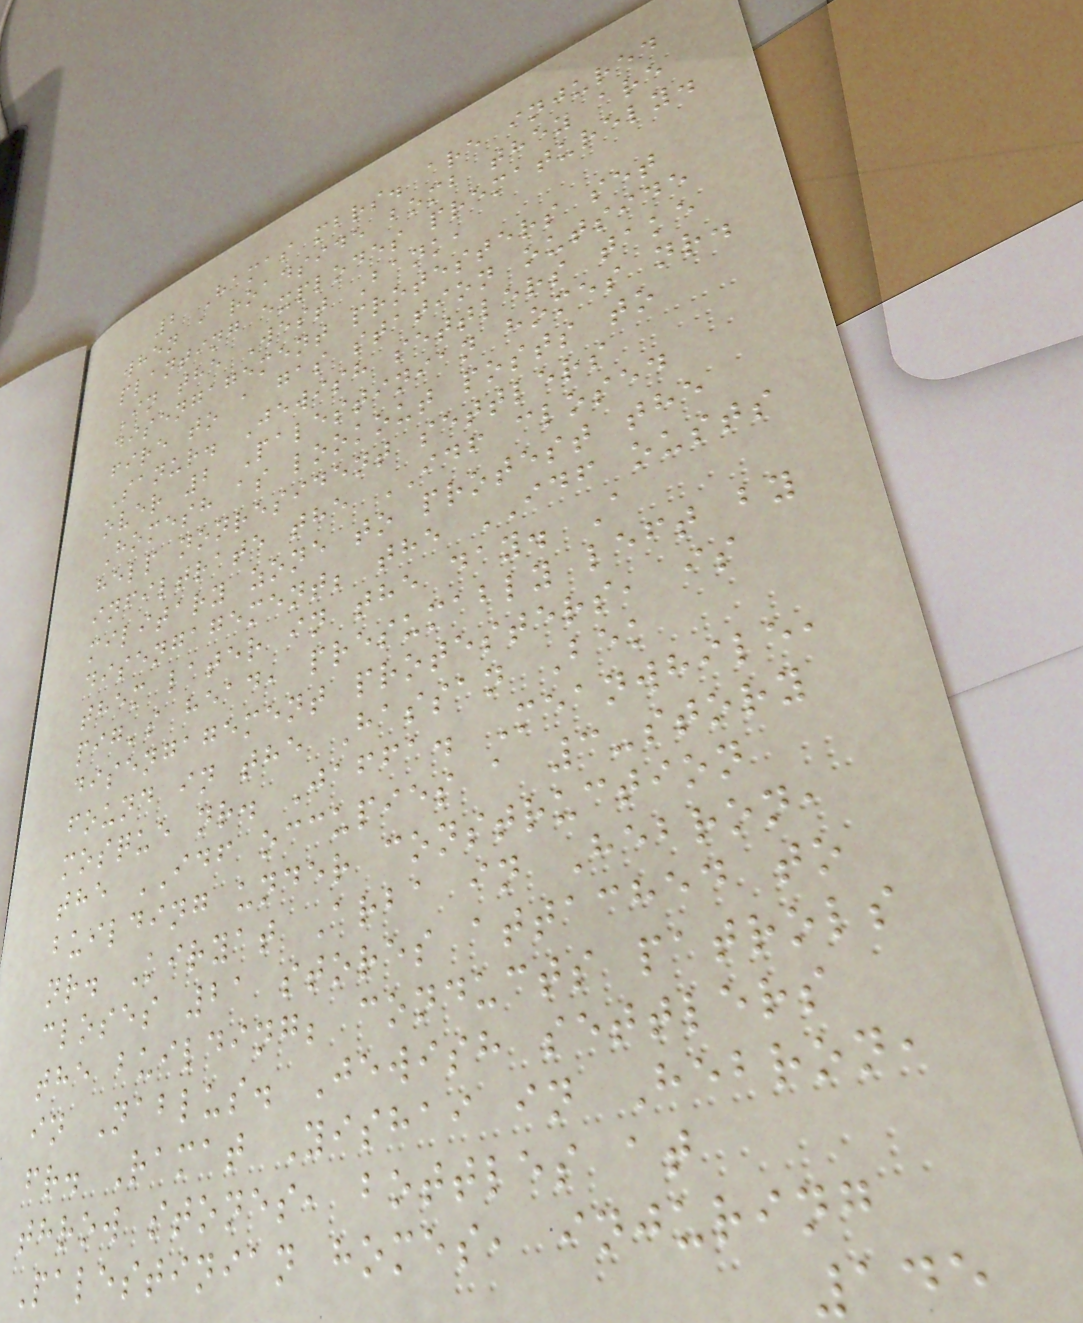2 Hamas mbrs. are injured
when a roadside bomb they are
planting explodes prematurely.
In the West Bank,
disengagement protesters set
fire to a gas station outside
Sanur. Jewish settlers take
over 2 Palestinian homes nr.
Homesh as lookout posts to
help nonresident settlers
infiltrate the IDF closed
military zone to protest the
disengagement; the IDF ousts
them later in the day. A
pig's head, presumably left by
disengagement protesters, is
found in the Hassan Bek
mosque nr. Jaffa. Meanwhile,
the IDF occupies a 3-story
building under construction
nr. Kiryat Arba in Hebron,
closes 21 stores attached to
the building; conducts patrols
in Nablus. Jewish settlers
fr. Ramat Yishai in Hebron,
throw stones, bottles at
Palestinian homes, injuring
145
